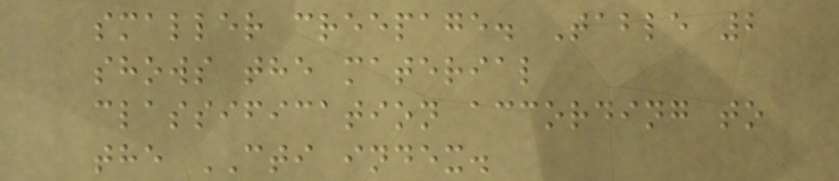smaller creepage. Table 2
shows the material
classification according to
the CTI index.
